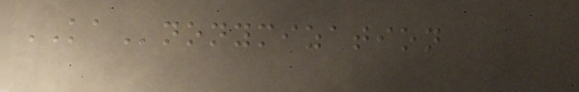KAnonymization
